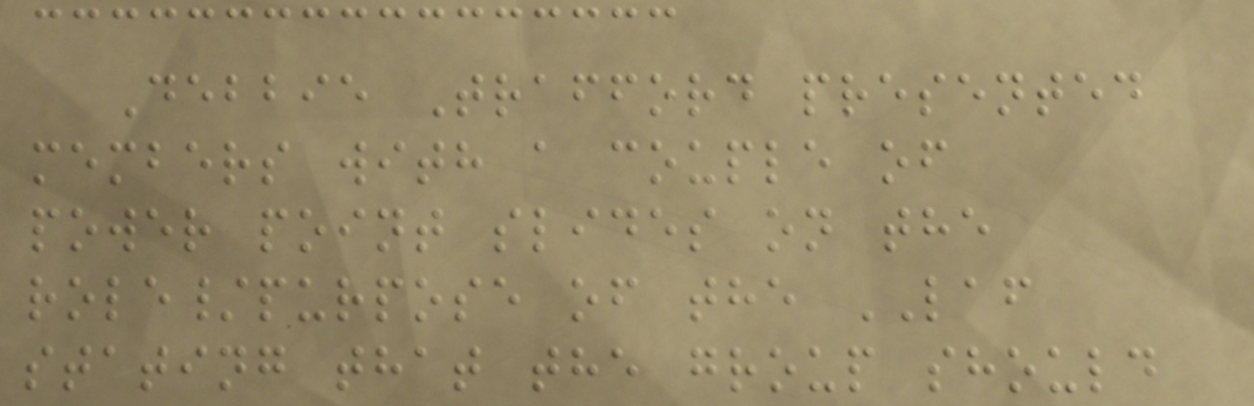Debbie Trafford presented
members with a couple of
power point slides on the
role/purpose of the LAF
stating that the group should
